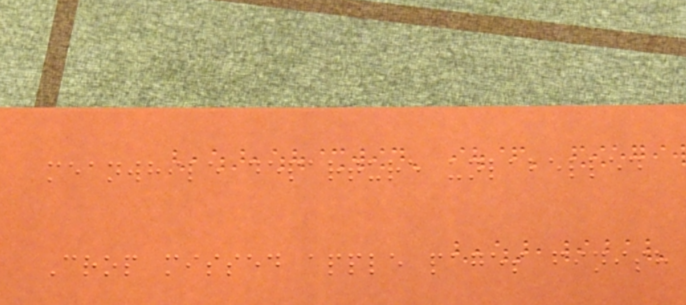meanwhile departure unlabelled
Crop missed apple pages finish
